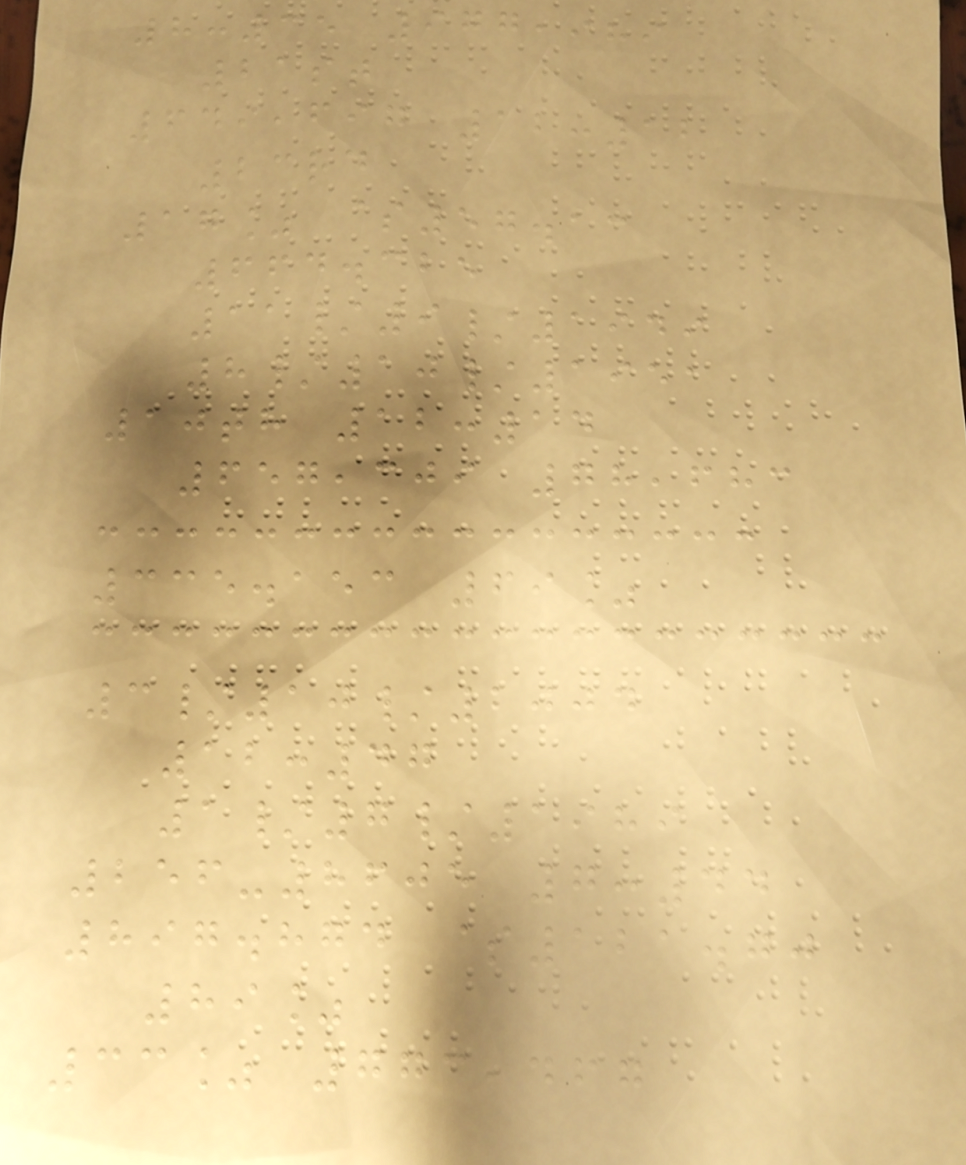8:35 977,989
21st
649,697 12:12
23rd
17% $57.13
664.325
11/9/1949
8/10/1951
10th 12:14
657,309 78,683
335.153 69%
3/10/2004
12:47
1/7/1989
256-8605 7:44
897.874 $121.70
89%
33% 773,467
